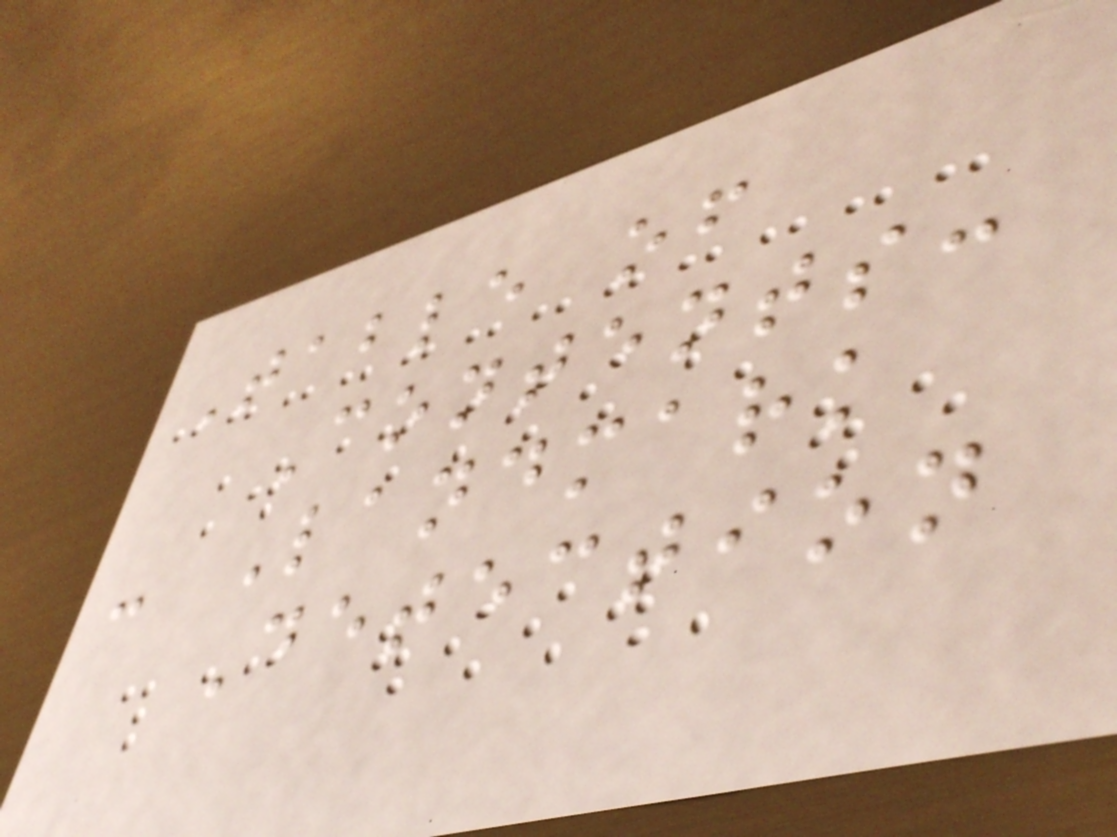Table of
Contents:
- Landmark
Detection
